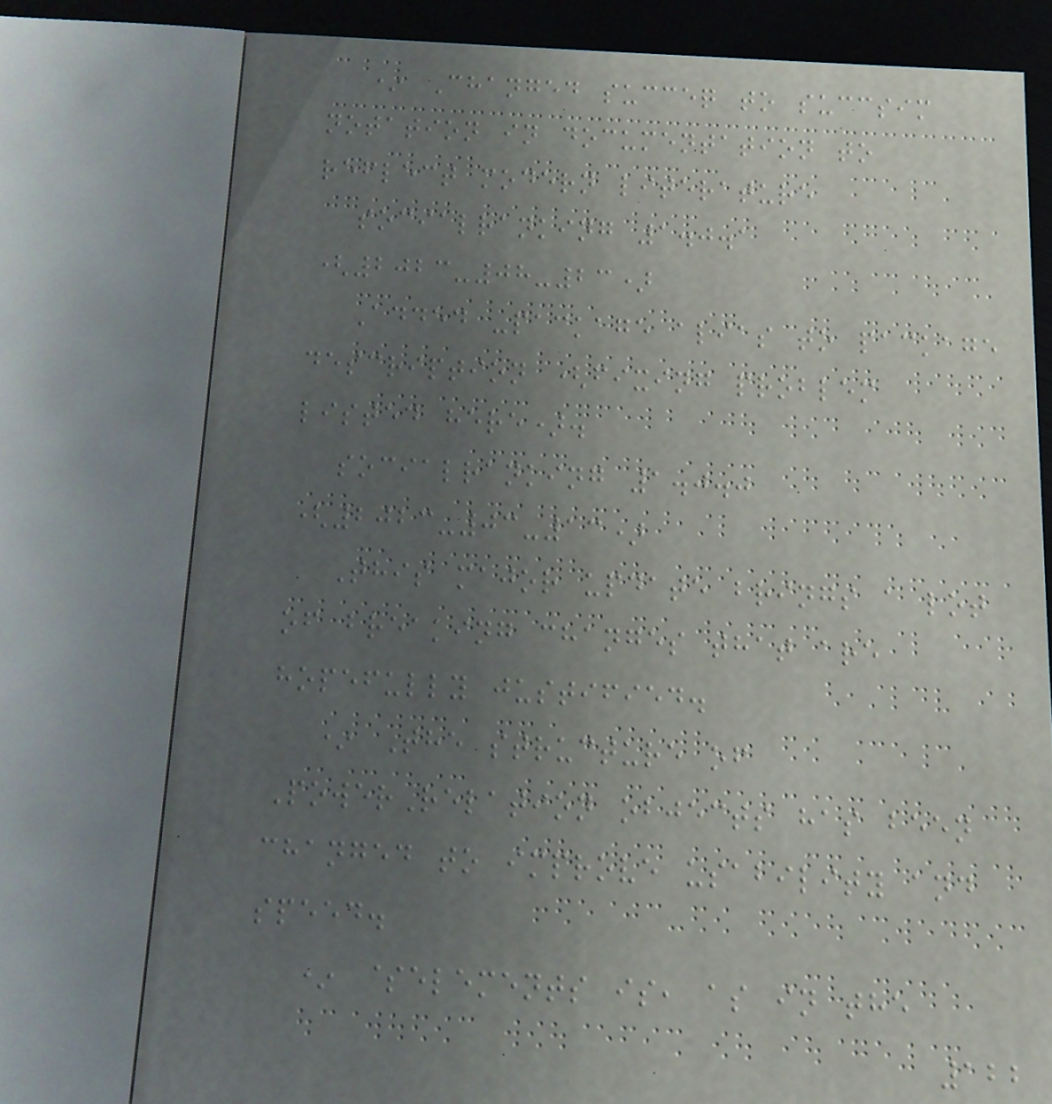* Changed succeq to succsim
notation in documentation to
reflect modern literature
socialranking 1.0.1
(2023-08-23)
Added -package alias to package
description (fixing problem
listed here).
socialranking 1.0.0
(2023-03-13)
This major update brings a lot
of breaking changes that are
hopefully justified.
* The structure of
PowerRelation objects has been
changed to improve usability and
speed.
* $elements is, as in the
122
